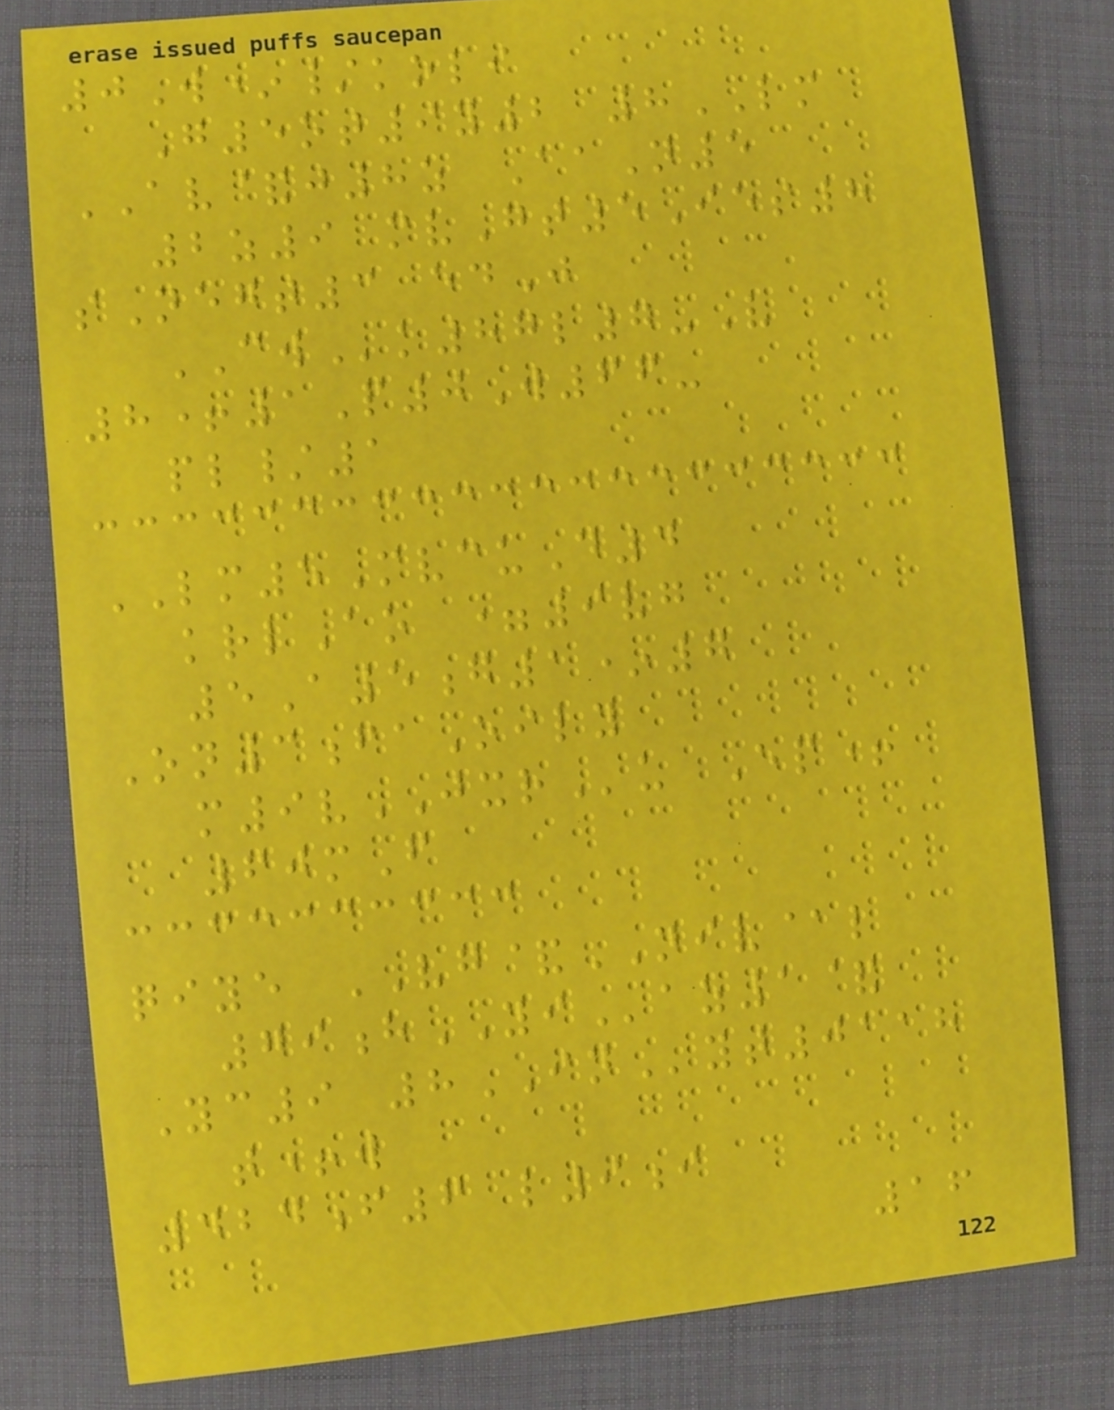0W*/koli
G5ot9y2 8LM
AV&j8z AaN5
2z9 mvGt5Ies8
sNegt3 edJ
CWk87l7-V
8+1P0W66-
pl/1
LM5MvcuD4
krlAo =9vg
5A5g1*7
On3faOily
m9vJXRu Ep+
60mF
qiye VG&NIV@l
79hYIaz1&
Yc9 8INyt0118
t+w
424f6 l9i
16
